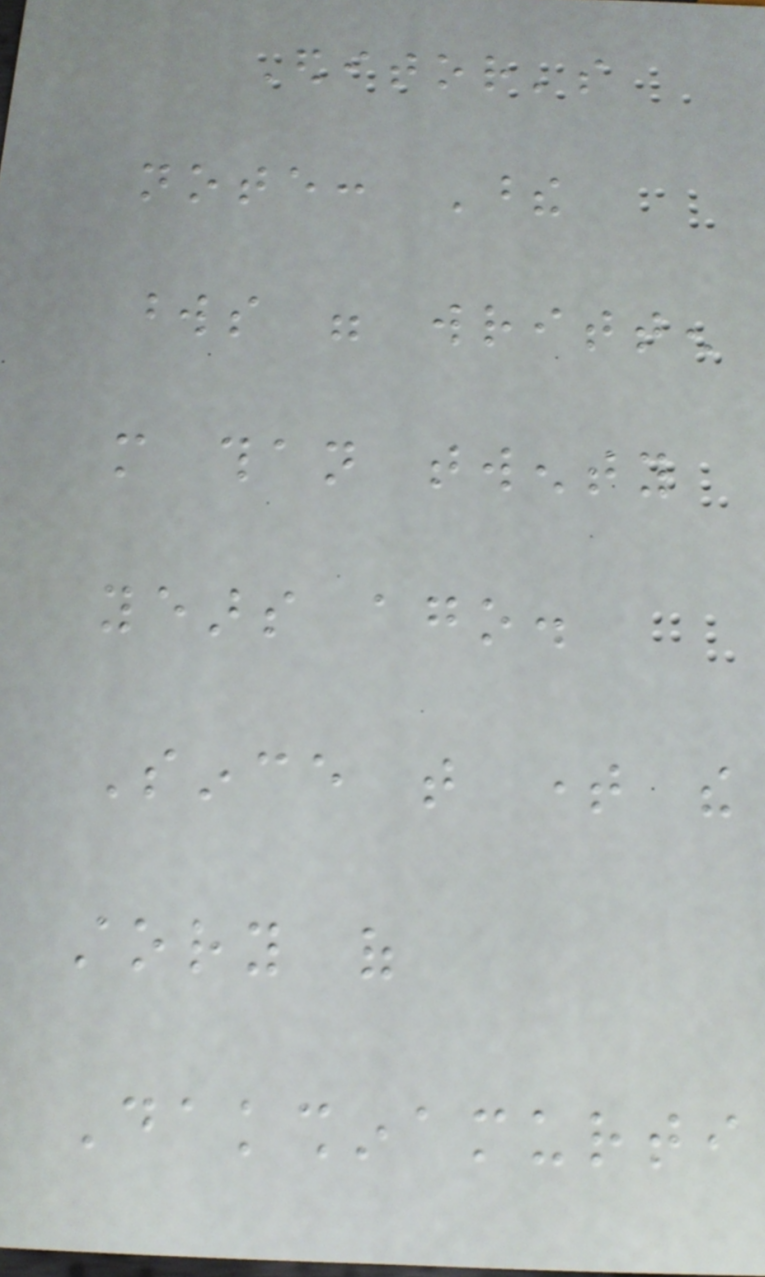Editor's
note: These
words were written
more than twenty
years ago.
Since that time the
story of
Dakshinamurti
